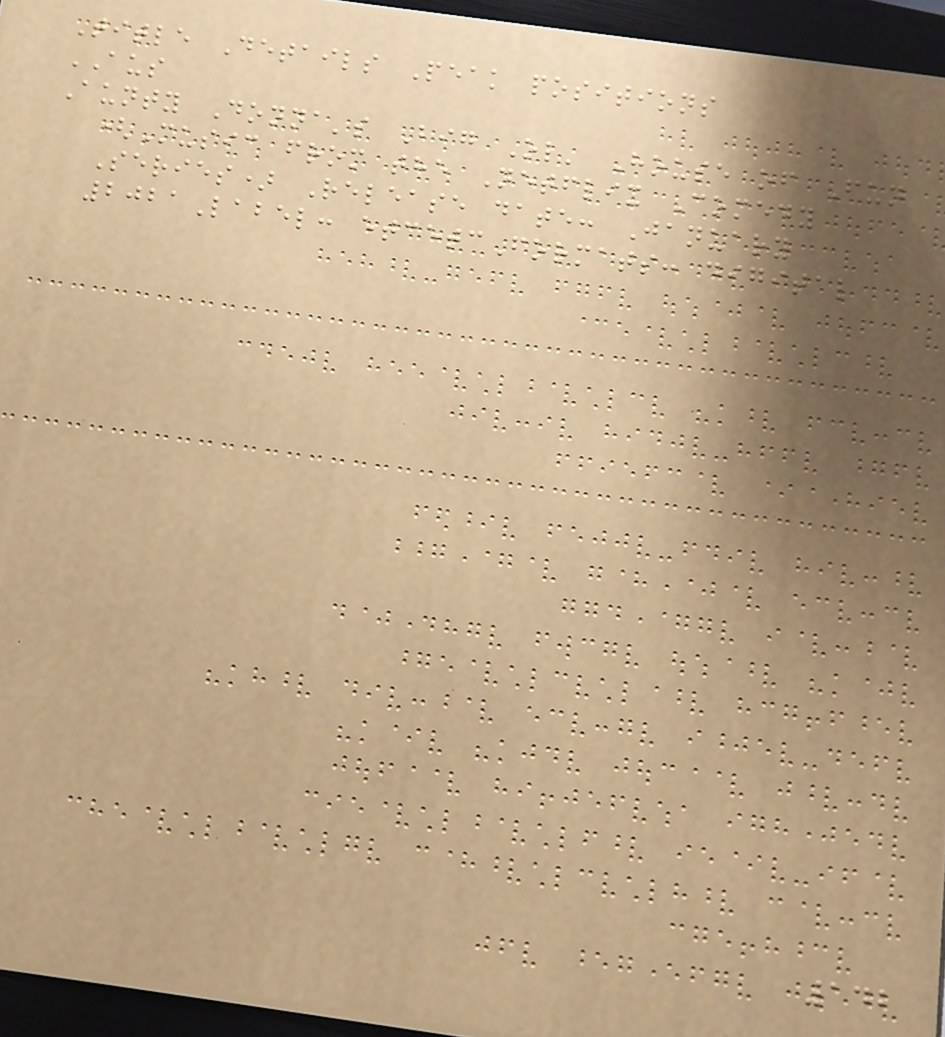Title Details Peak positions
AUS
Aunty Donna's Big Ol' House of Fun
(Music from the Netflix Comedy
Series) Release date: January
2021Label: etcetcFormats: digital
142
